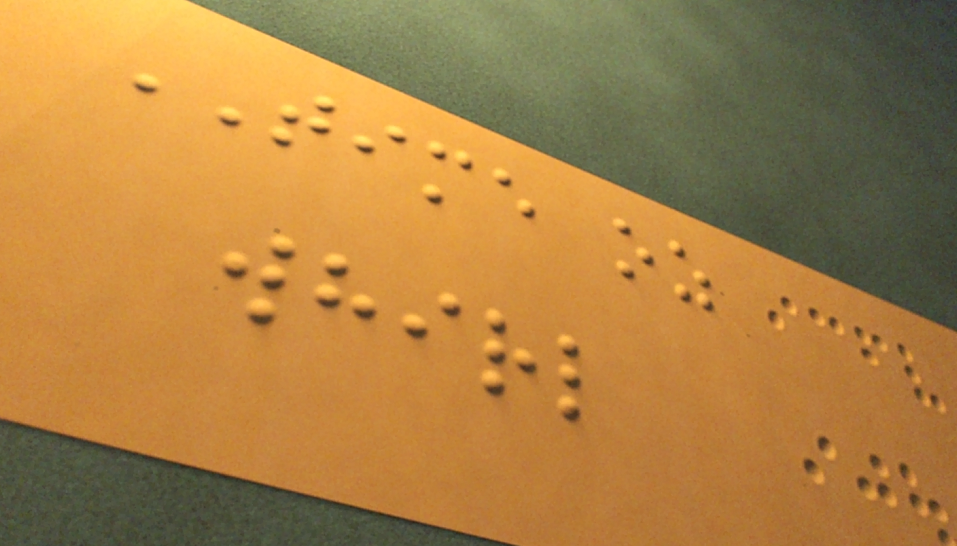TIME oz
whirl
